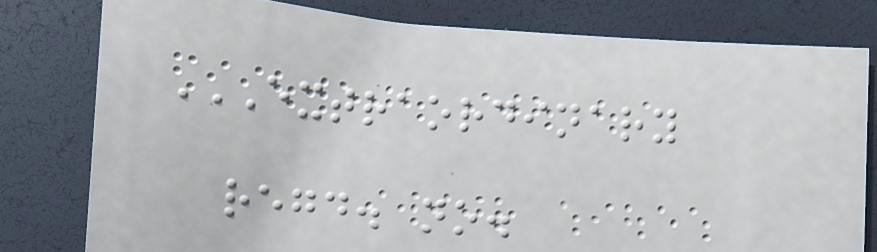EXTRAORDINARY
REGD. NO.
